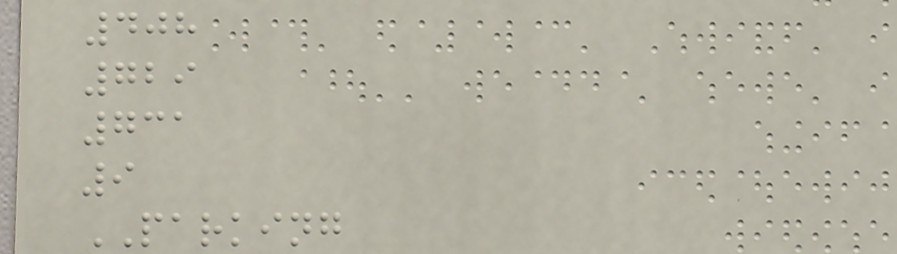408
729
731
9
PARKING
